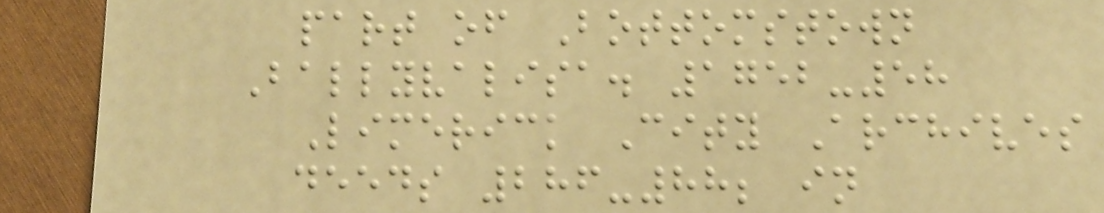part of Bottomstown
Ballyvalisa. 1752-58
Limerick City Archives
deeds 286-88; in
